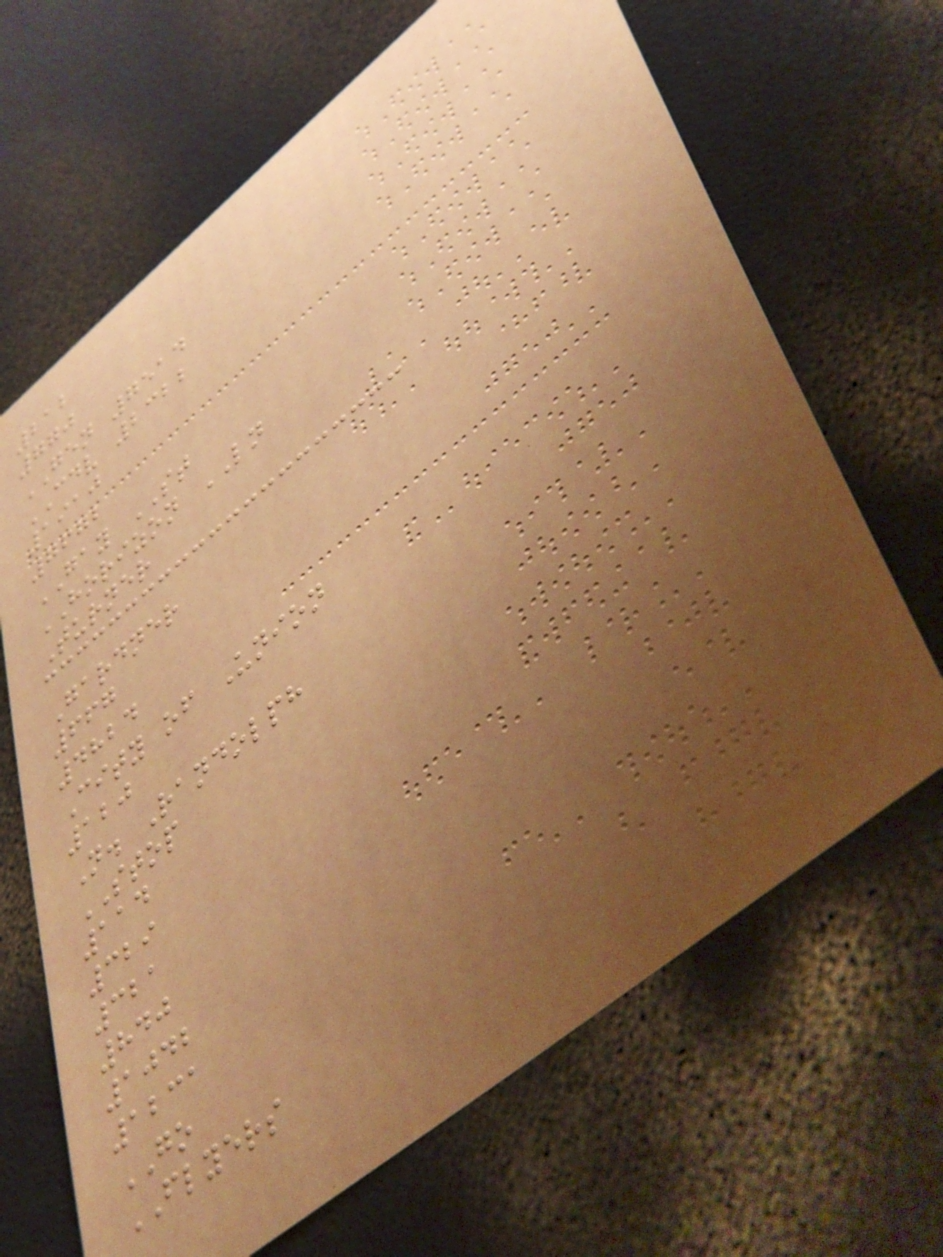212
770
GEN 7514
CDV 2322
1910
7672
GAY ST
HORIZON LN
Turner
Gardner
667
4824
City of Union
120
N. Randolph
STOP
114
329
321
840
1042
1231
GO
FLYERS
